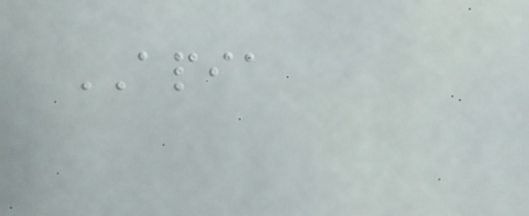APIA
